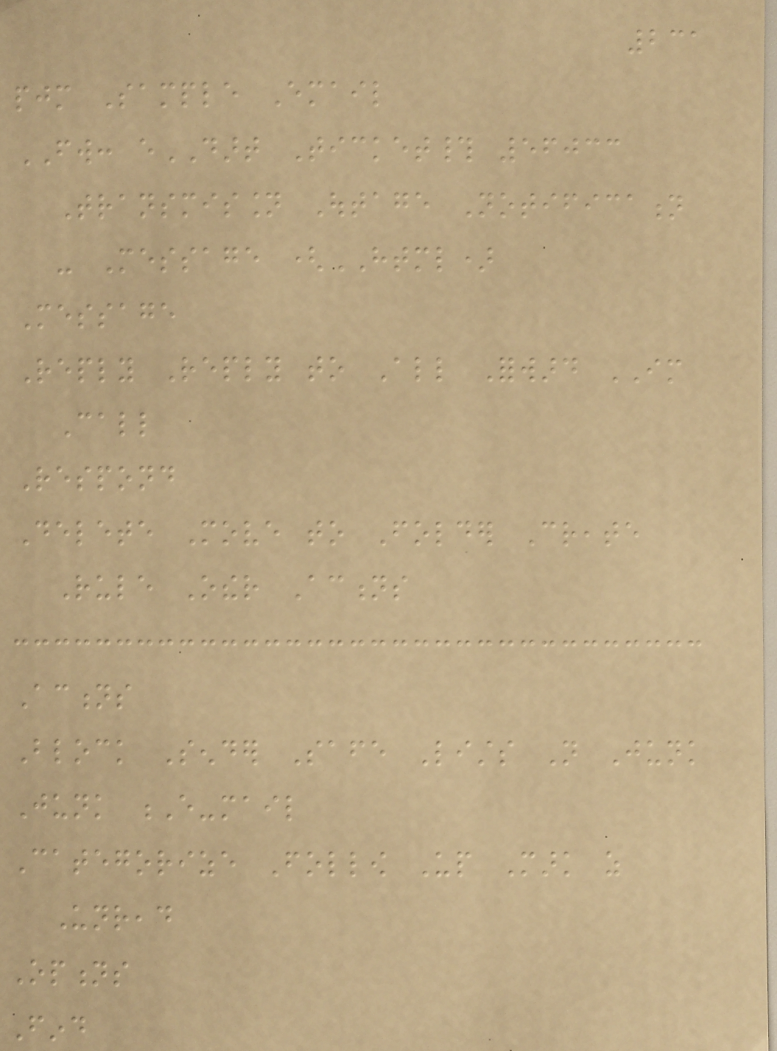231
pjm Sample Email
FW: eDART Ticket# 56033
Transmission Outage Notification
- Message (HTML)
Message
Reply Reply to All Forward IM
Call
Respond
Delete Move to Folder Create
Rule Other Actions
Actions
Block Sender Safe Lists Not Junk
Junk E-mail
Categorize Follow Up Mark as
Unread
Options
Find
